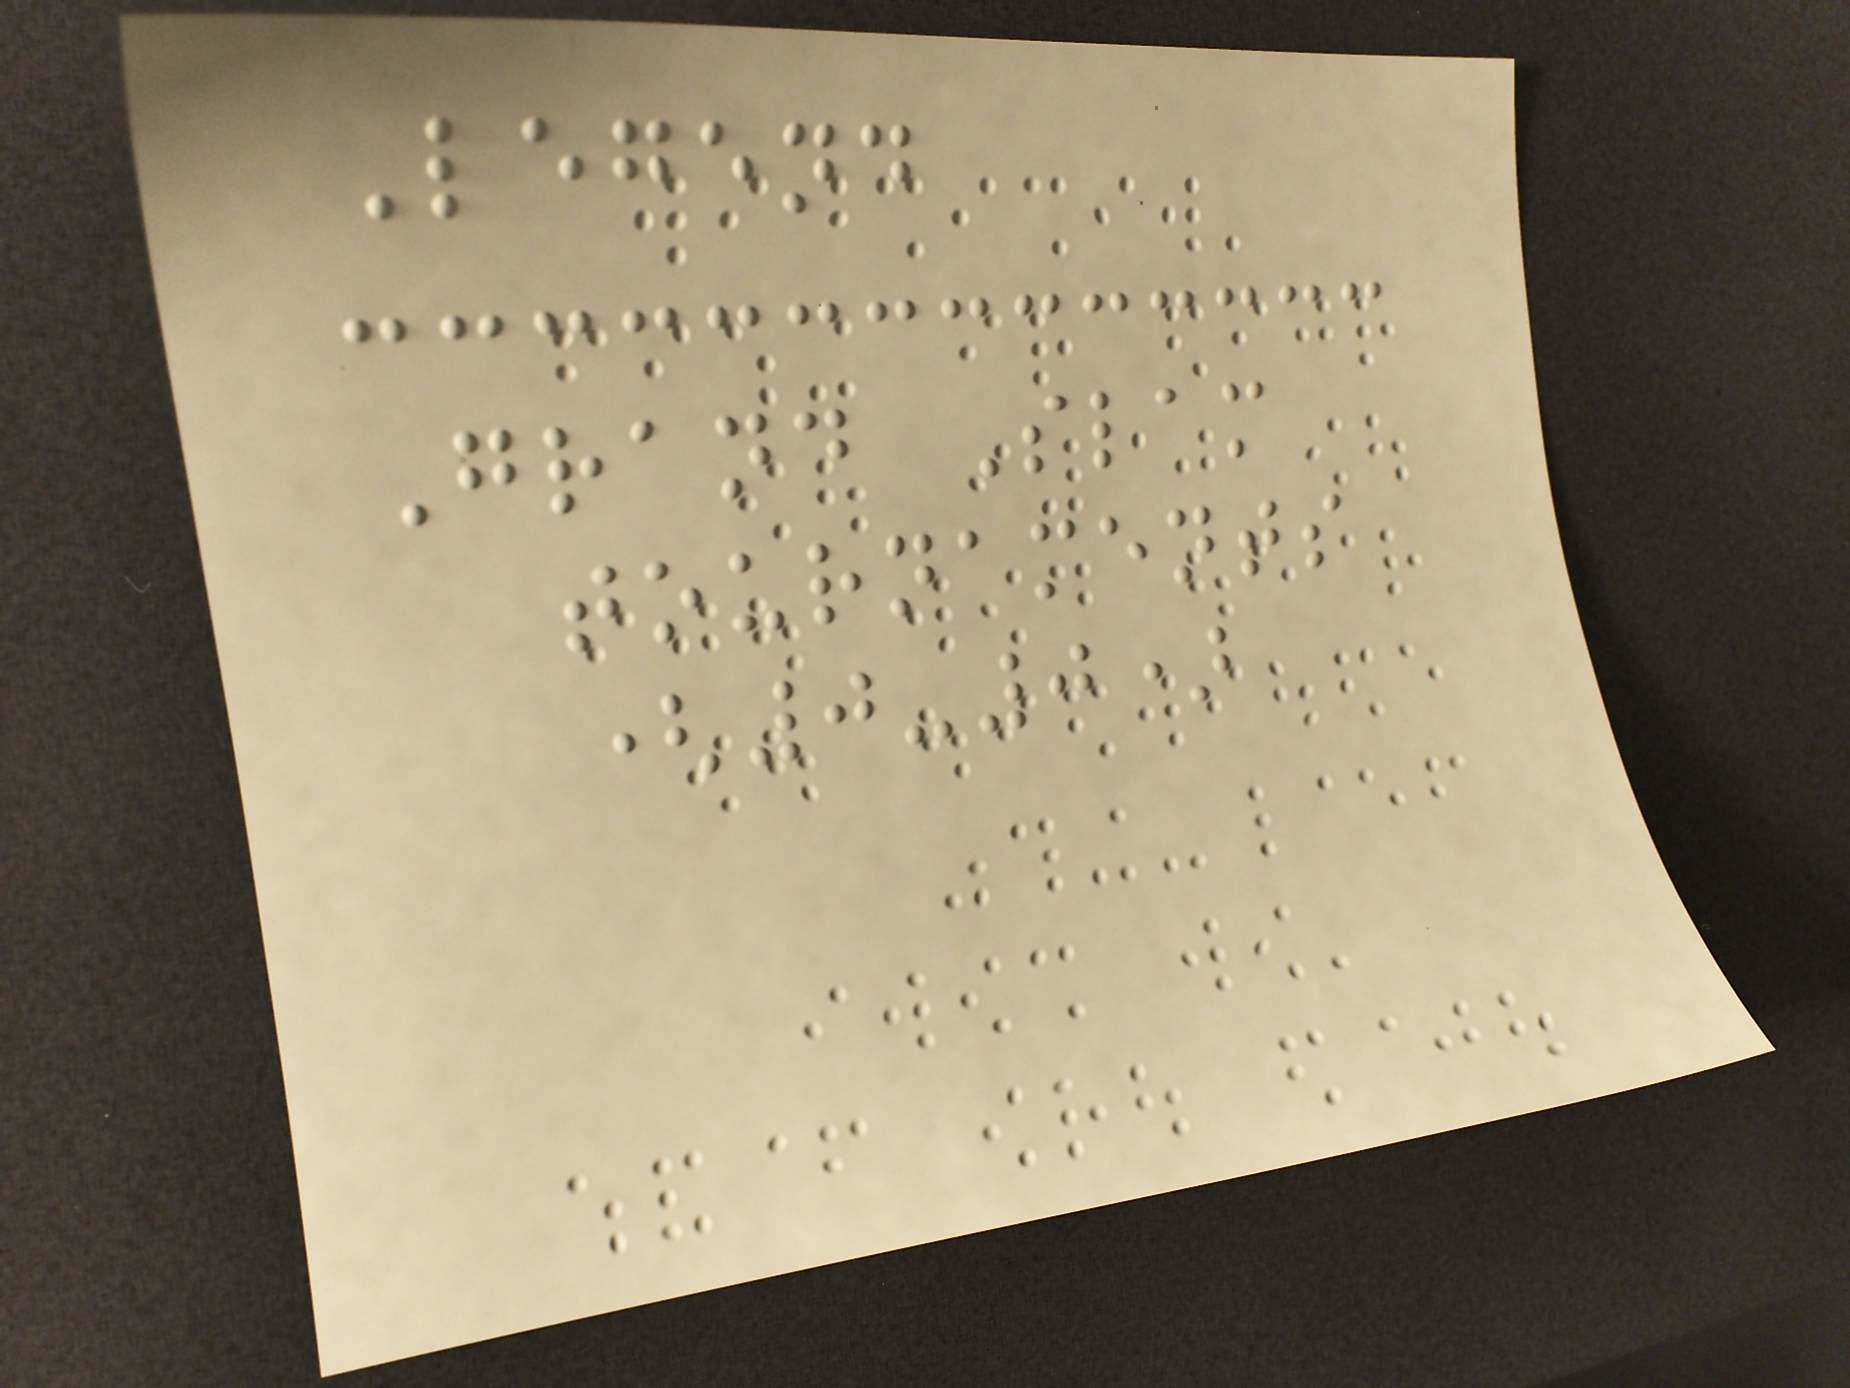Legend
Grand Slam
tournaments
(0-0)
